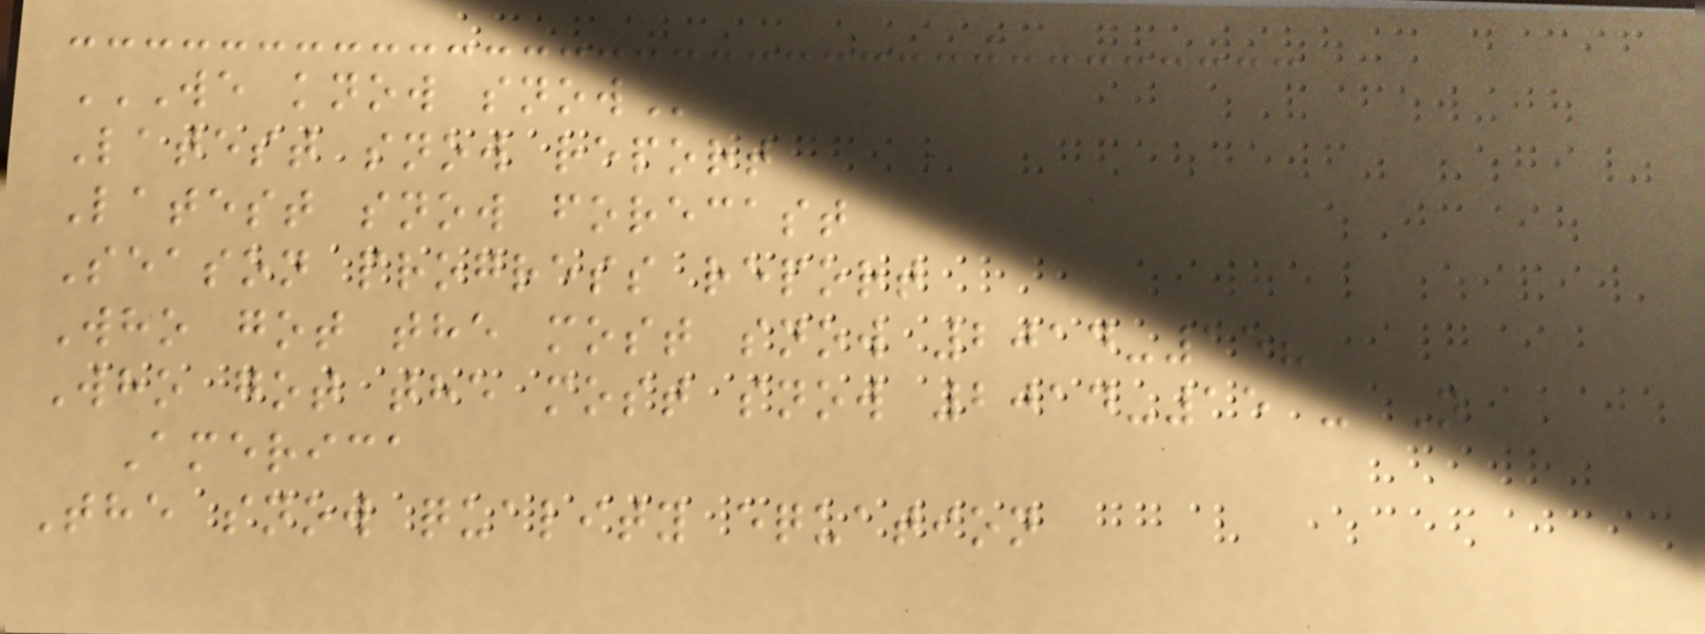WE KNOW SNOW
Latest snow report
Latest snow forecast
Season progress report
Who got the most snow 2014-15?
Who got the most snow 2014-15 - N
America
The snow quality equation
